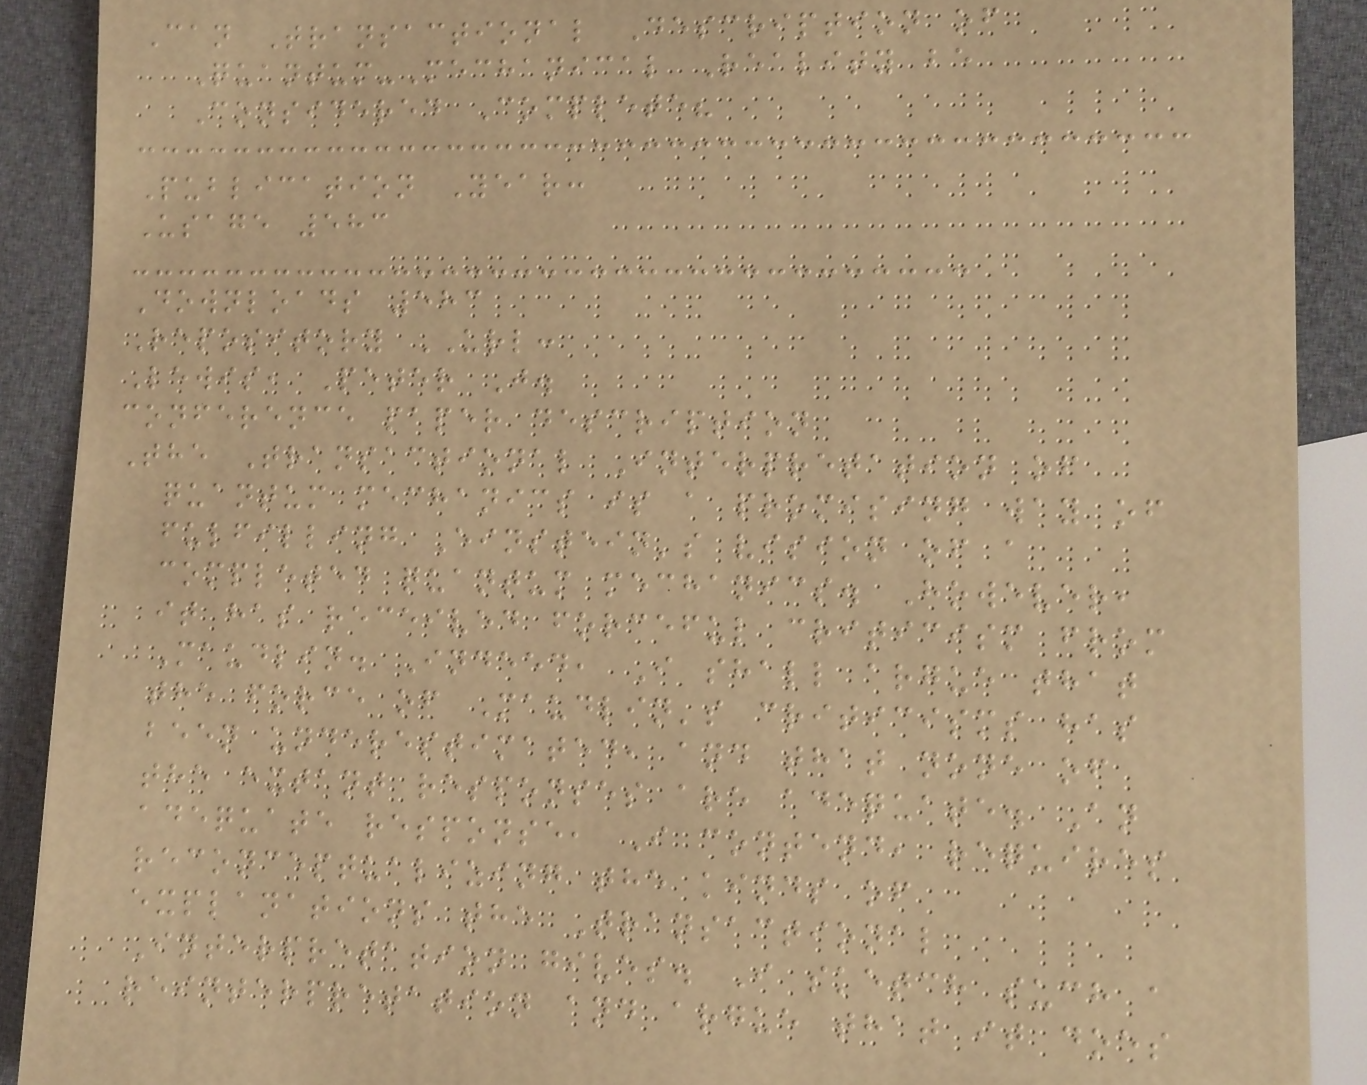Can Transactional Description of
Quantum-Mechanical Reality be
Considered Complete?
Publication Year:
Usage 583
Downloads 583
Repository URL:
Lewis, Peter J.
conference paper description
The Transactional Interpretation of
quantum mechanics is a promising way of
fulfilling Einstein's vision of a
completed quantum mechanics. However,
it has received forceful criticism from
Maudlin. Indeed, I shall argue that
the force of Maudlin's criticisms has
been underestimated, and that none of
the extant responses are adequate. An
adequate response, I contend, requires
reconceptualizing the kinds of
explanations the Transactional
Interpretation gives. I sketch such a
reinterpretation and argue that it does
